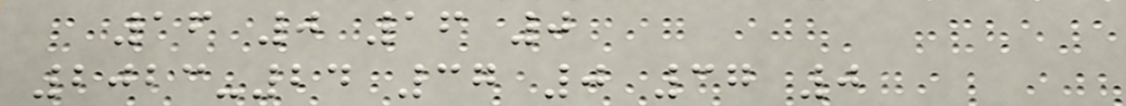16 0 16 0
2023-24 37 0 37 0
